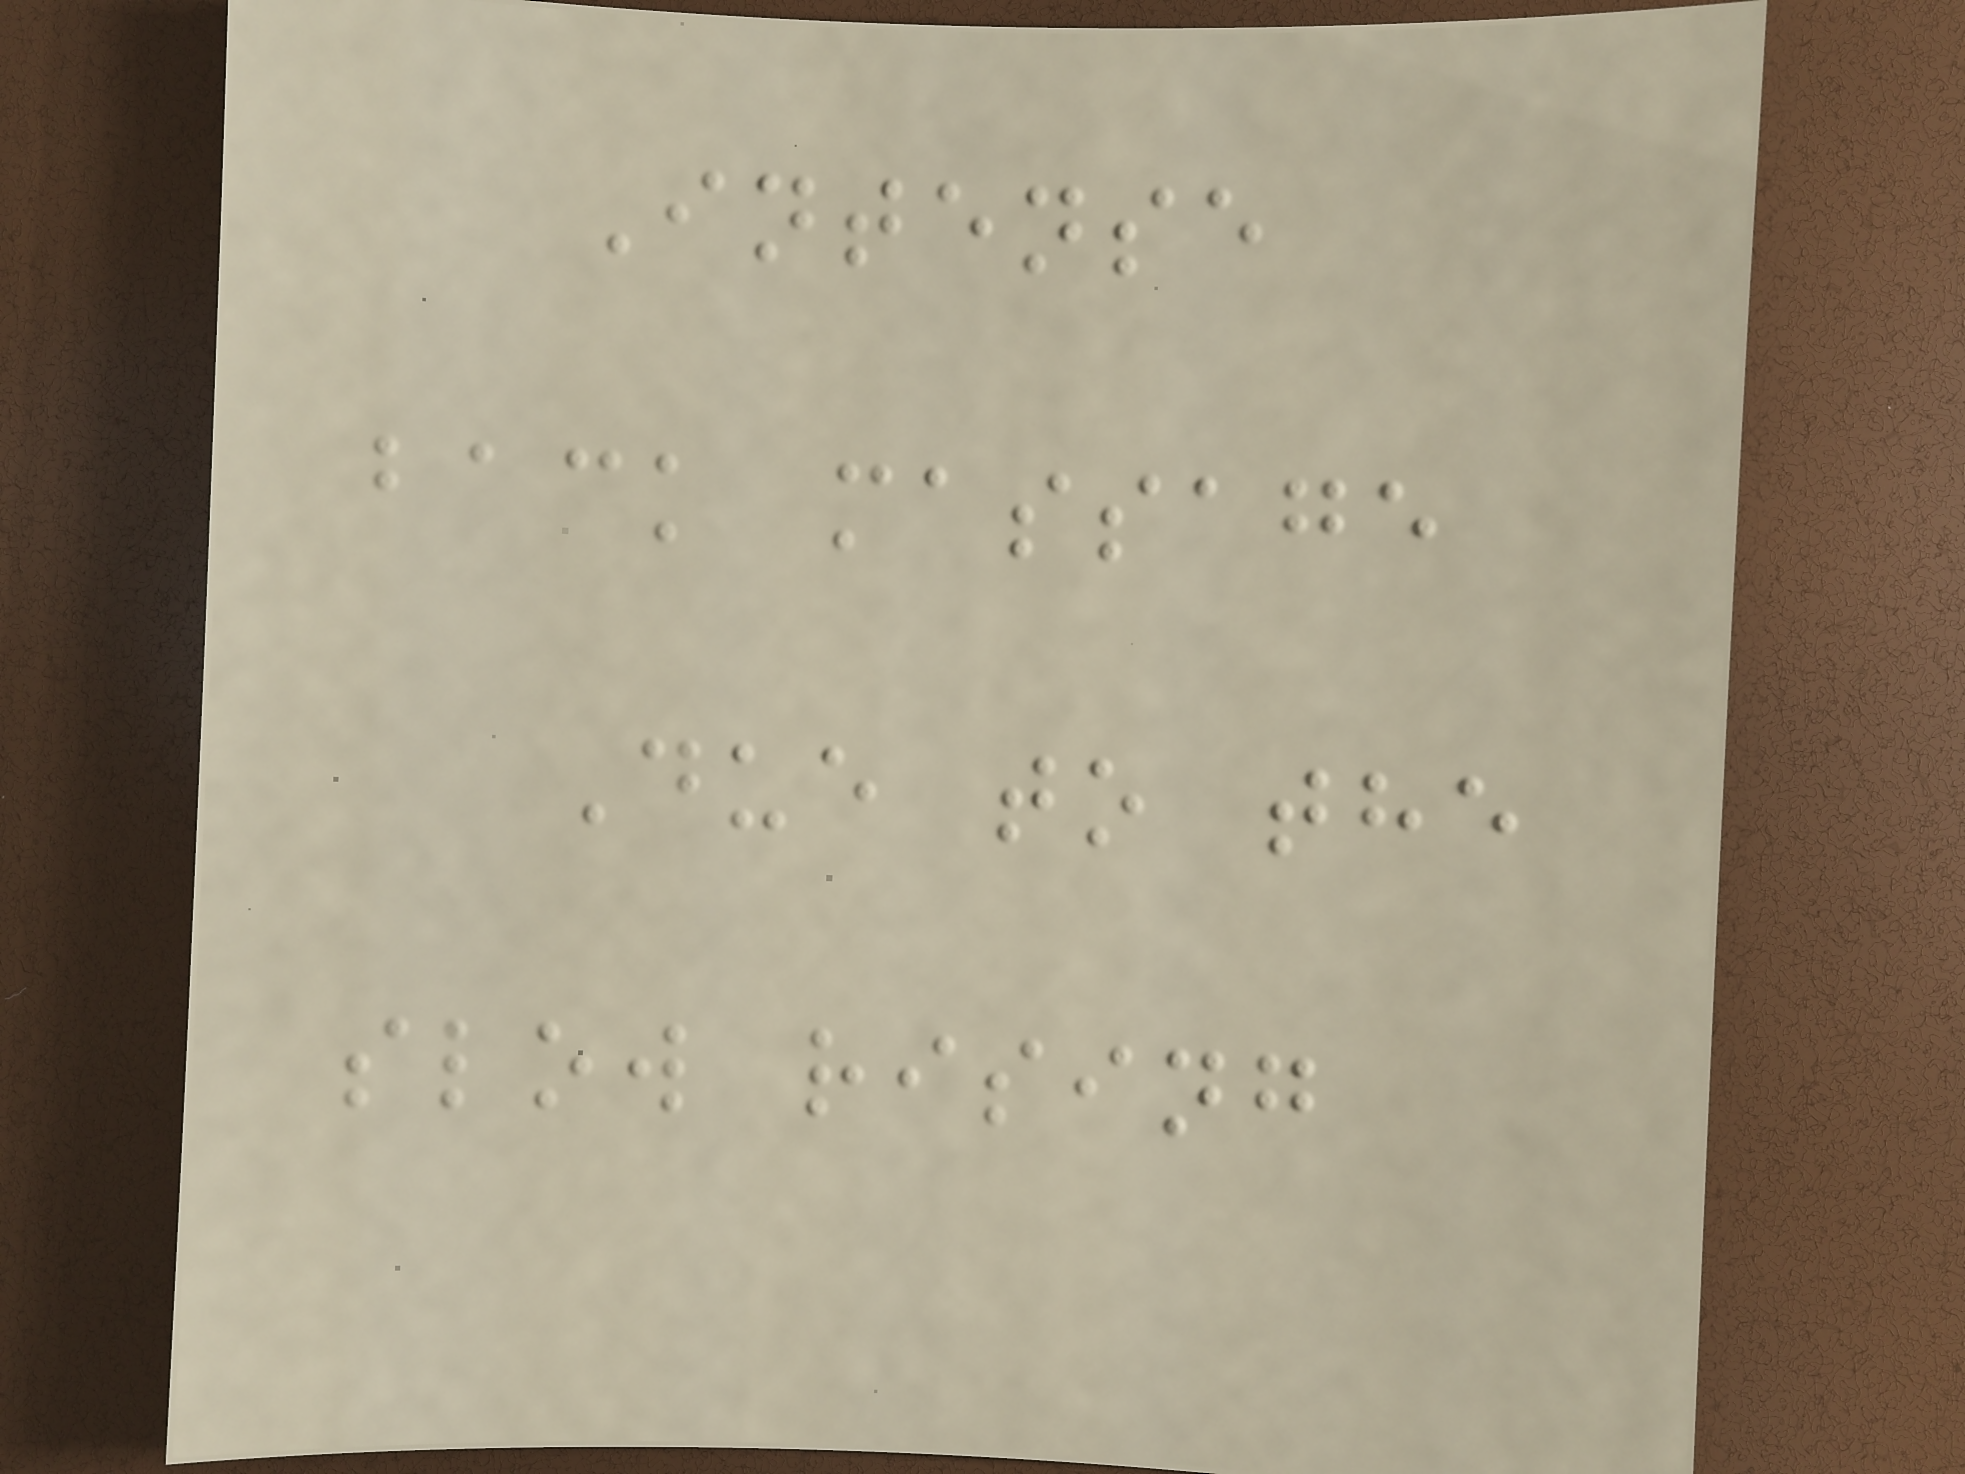Intense
back massage
Due to the
slow rising
